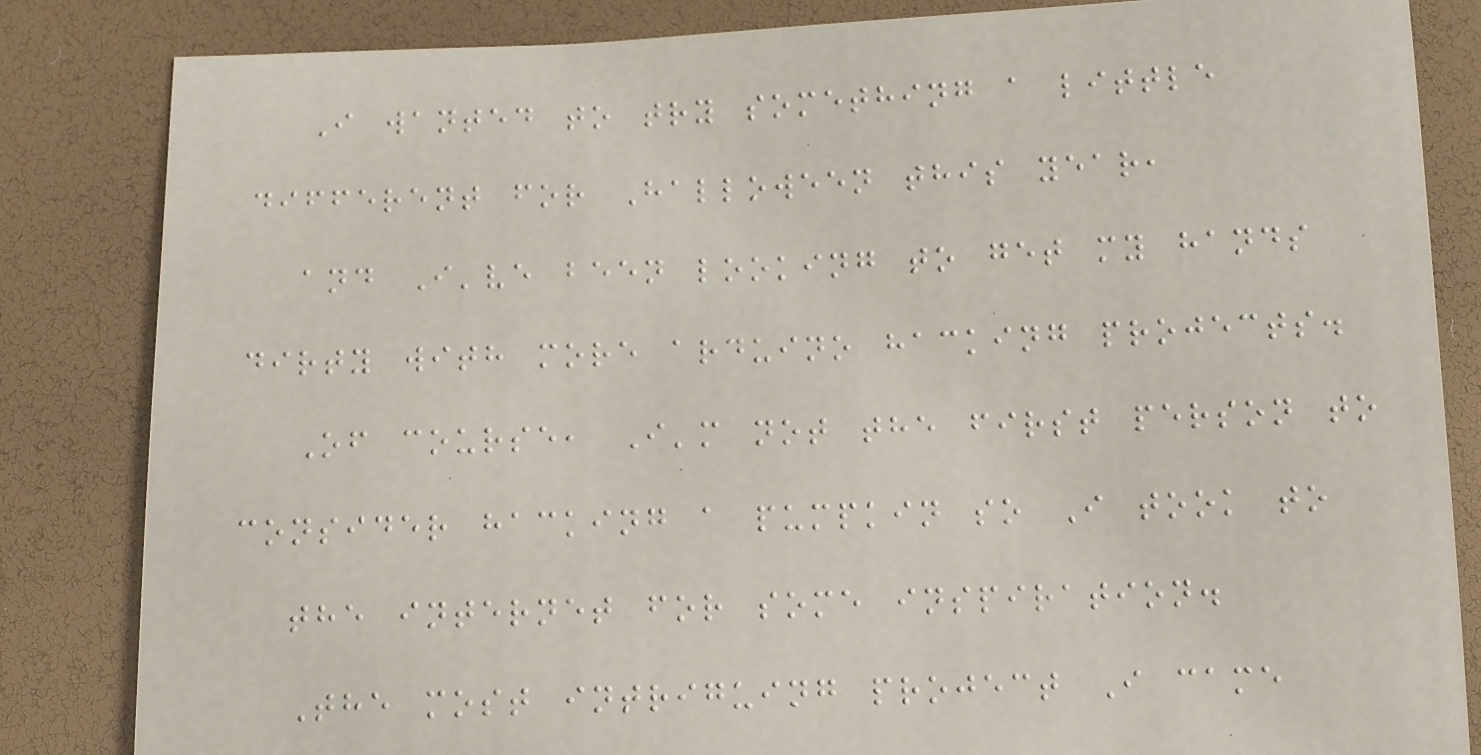I wanted to try something a little
different for Halloween this year,
and I've been looking to get my hands
dirty with more arduino hacking projects.
Of course, I'm not the first person to
consider hacking a pumpkin so I took to
the internet for some inspiration.
The most intriguing project I came
